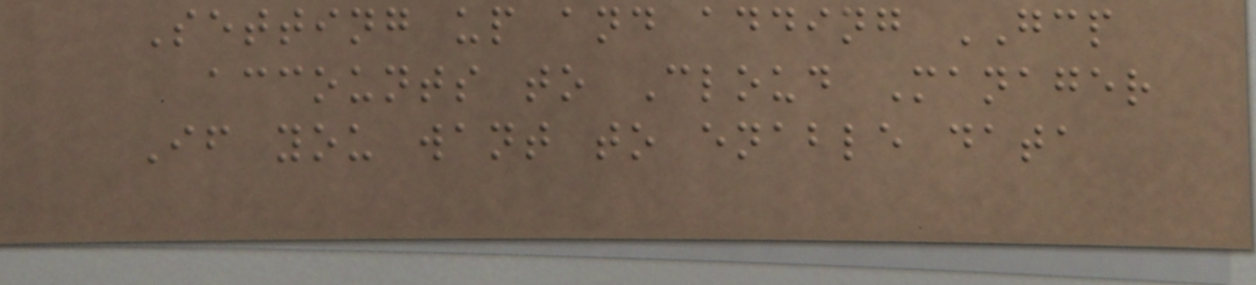Setting up and adding GCP
accounts to Cloud Manager
If you want to enable data
